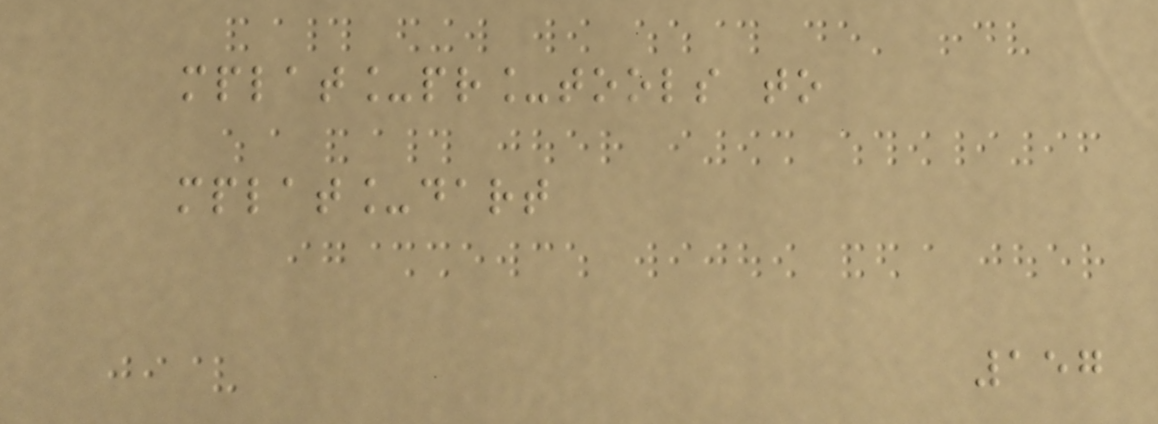mplat_pr_tools to
mplat_dart
157
